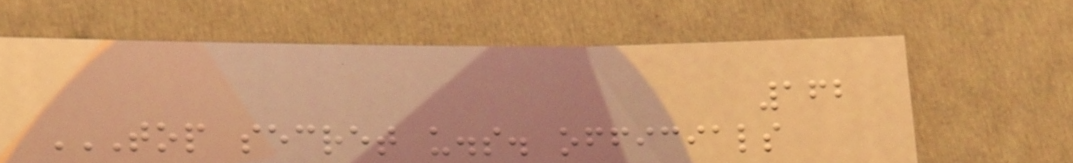162
TOP SECRET U.S. OFFICIALS
